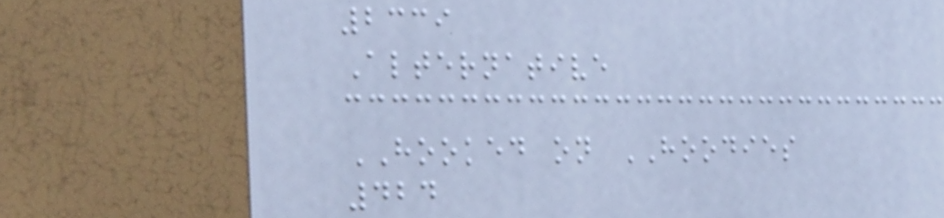2339
Alternative
HOOKED on HOODIES
424
